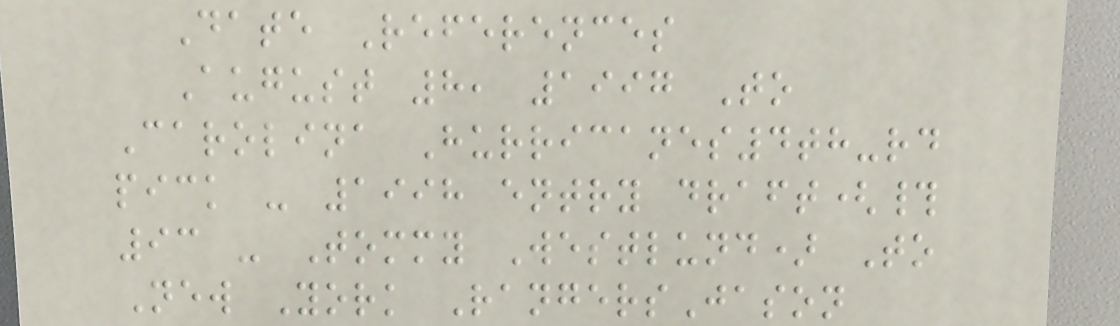Date References
August 8, 1997 To
Carolina Hurricanes4th-rd
pick - 1998 entry draft(#
93 - Tommy Westlund) To
New York RangersJason
